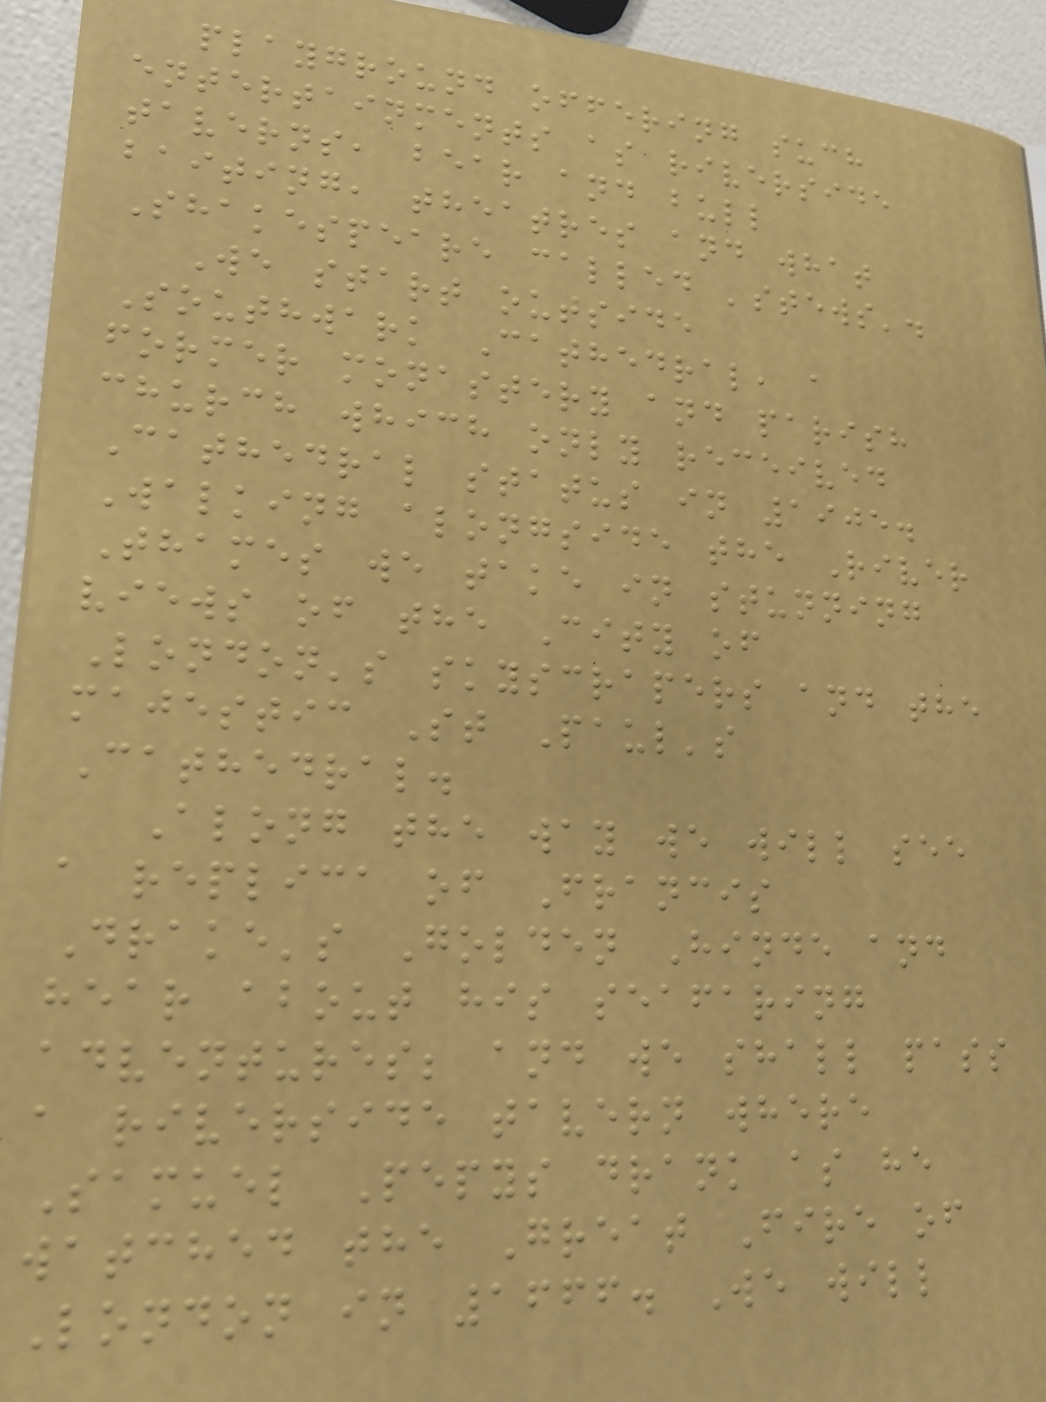playground offering such
entertainments as riverside
taverns, bear and bull
baiting, theatres and what
Shakespeare called 'stews'.
We start outside
Southwark Cathedral, a
former monastery and parish
church which only received
Cathedral status in 1905.
Walking alongside the River
Thames we take in stunning
views of the City of
London's skyscrapers and the
majestic St Paul's
Cathedral.
Along the way we will see
a replica of Francis
Drake's Golden Hinde and
hear about his seafaring
adventures; and we shall pass
a riverside tavern where
Samuel Pepys drank as he
watched the Great Fire of
London in 1666. We will
